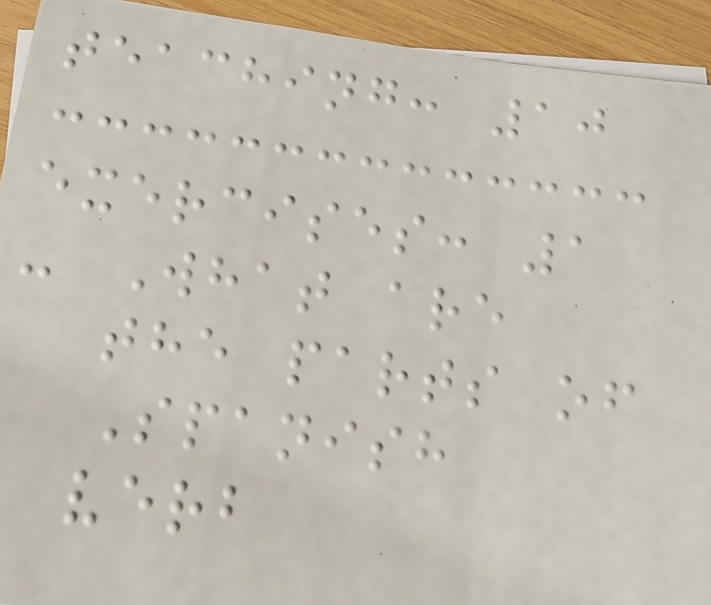teaching: 10
exercises: 1
- What are
the parts of
Spanish
verb
